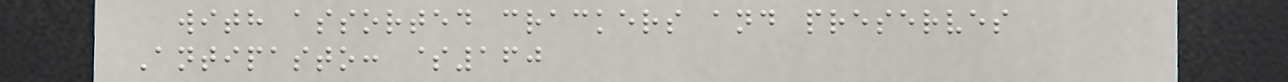with assorted crackers and preserves
Antipasto: $160
